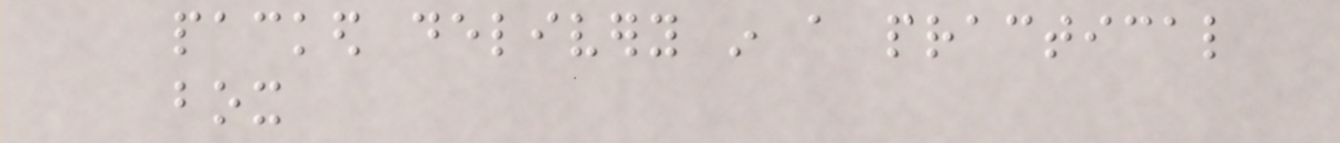packed delivery in a practical
box
